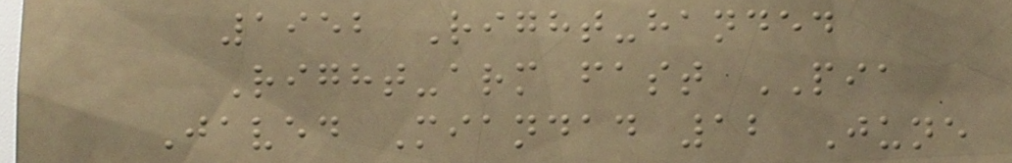1952 Right-handed
Right-arm fast PIA
Javed Miandad 12 June
